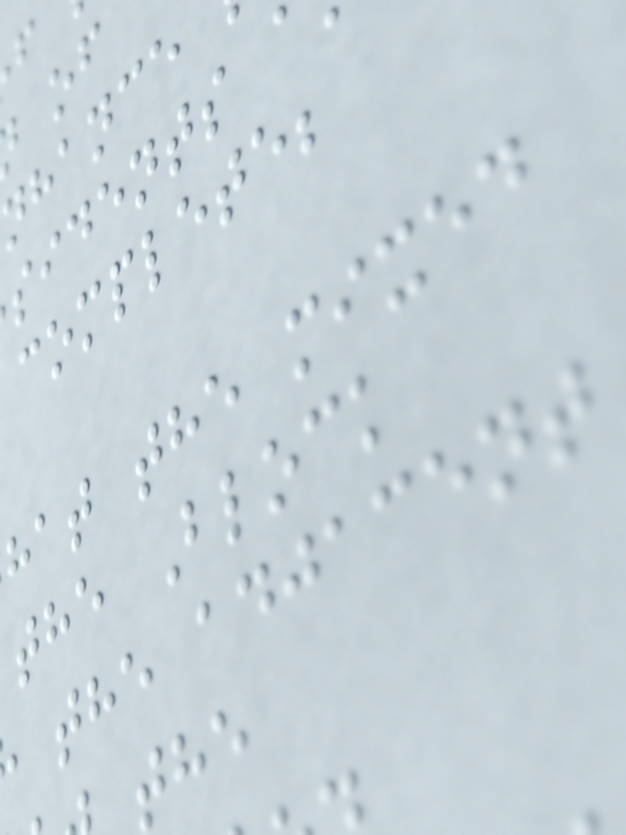complete;
hat the mixed
the Block
the adjacent
